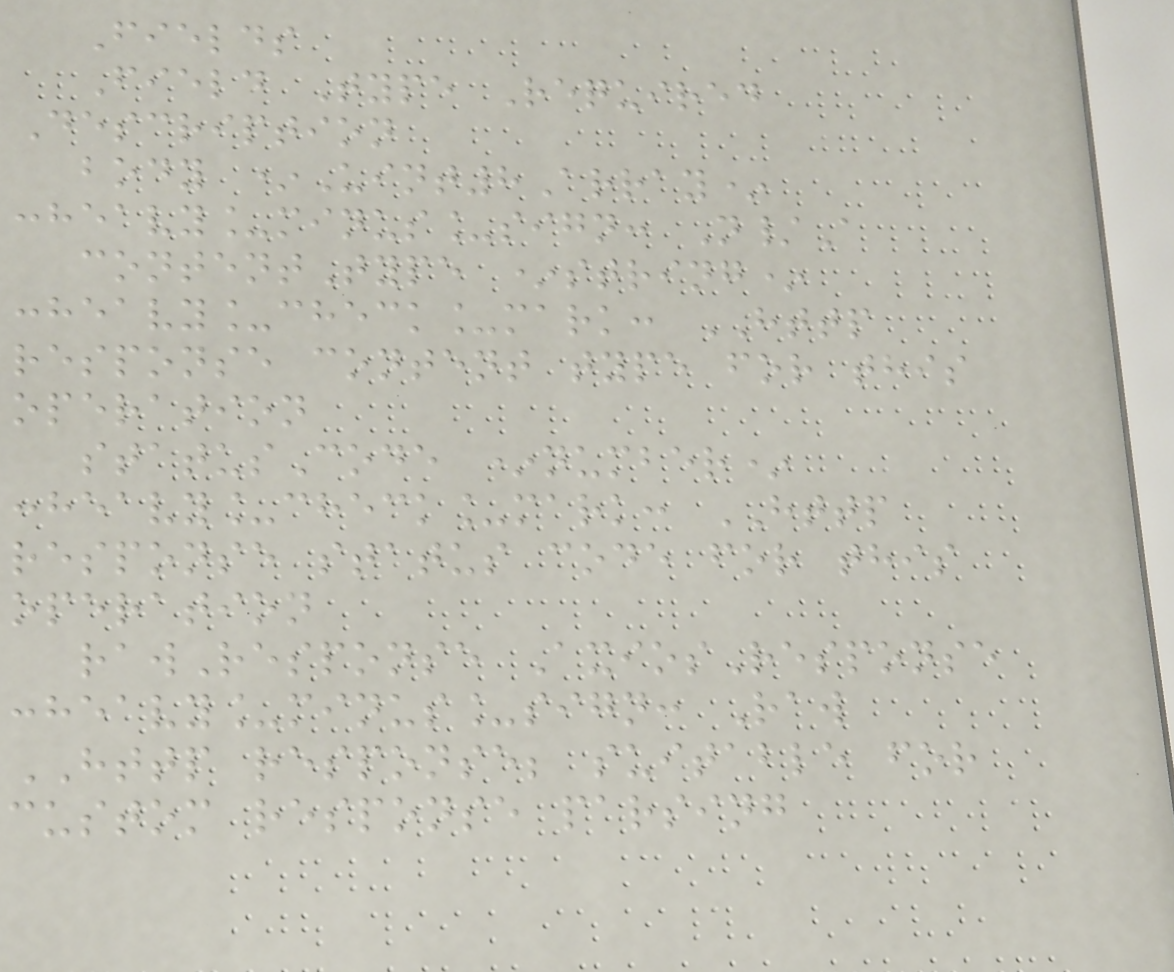Fields
Field Type Required
Description
body *Uint8Array*
:heavy_minus_sign: N/A
contentType *string*
:heavy_check_mark: HTTP
response content type for this
operation
statusCode *number*
:heavy_check_mark: HTTP
response status code for this
operation
rawResponse AxiosResponse
:heavy_minus_sign: Raw
HTTP response; suitable for
custom response parsing
